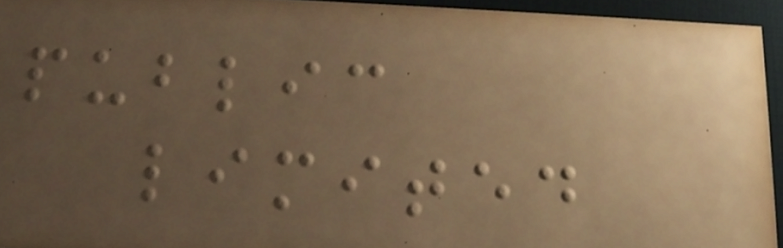public
limited
